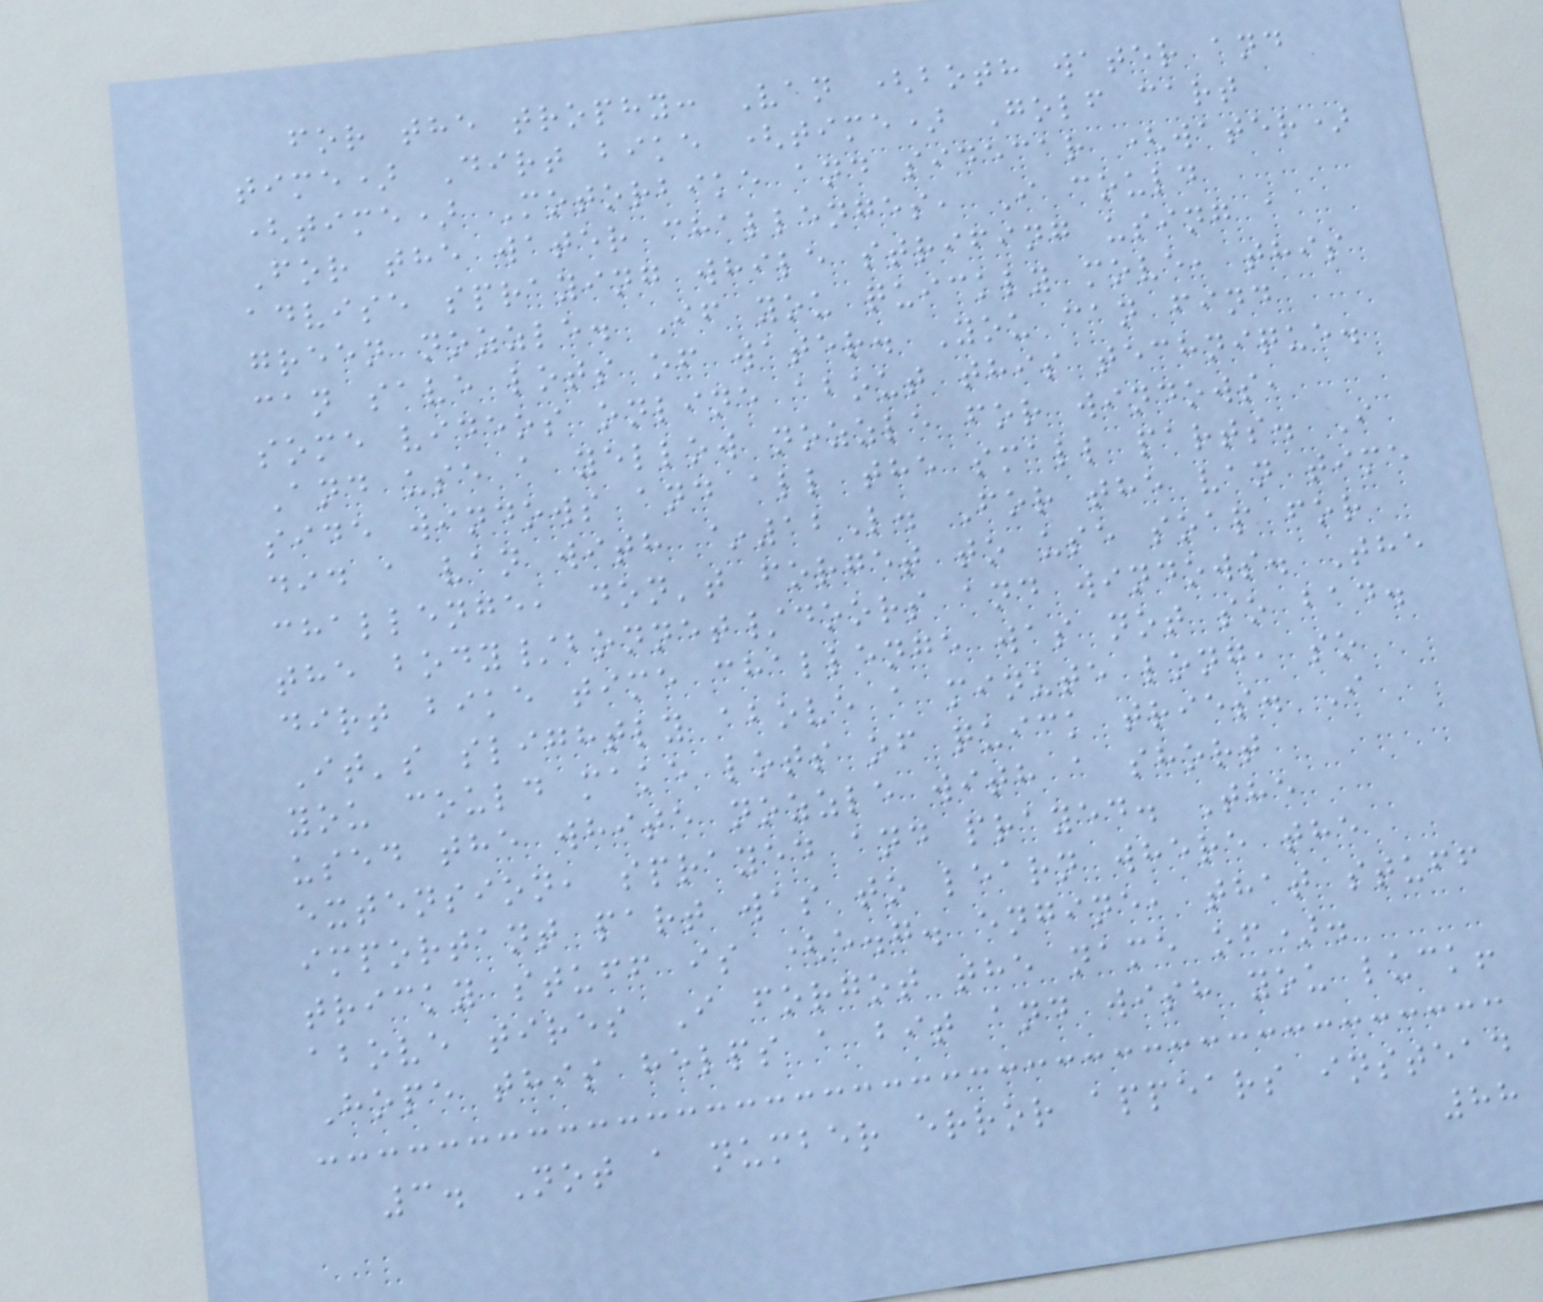for the trophy: Van (both water and
time) Dirt bike (time) Golf cart
(time) Motorbike and sidecar (water)
For the water challenges, I could
advise spraying while strifing using a
green nozzle. If you quickly move, this
can save lots of water. You can find
some videos online about this technique.
And use a yellow nozzle for windows,
side windows and all the small parts. I
did a van with ~12L. For the van time
challenge, don't forget to use soap for
the body/bonnet/doors and windows. The
dirt bike time challenge was not so bad.
It's slightly above a minute long, so
you could make lots of quick tries. I
used the white nozzle with a short
extension, sprayed and prayed. The
important part was to learn where the
tricky stuff is (e.g. engine, that stuff
above tires I forgot the name of).
Hope this helps a bit and wish you luck!
3. Not a number error appears instead
88
